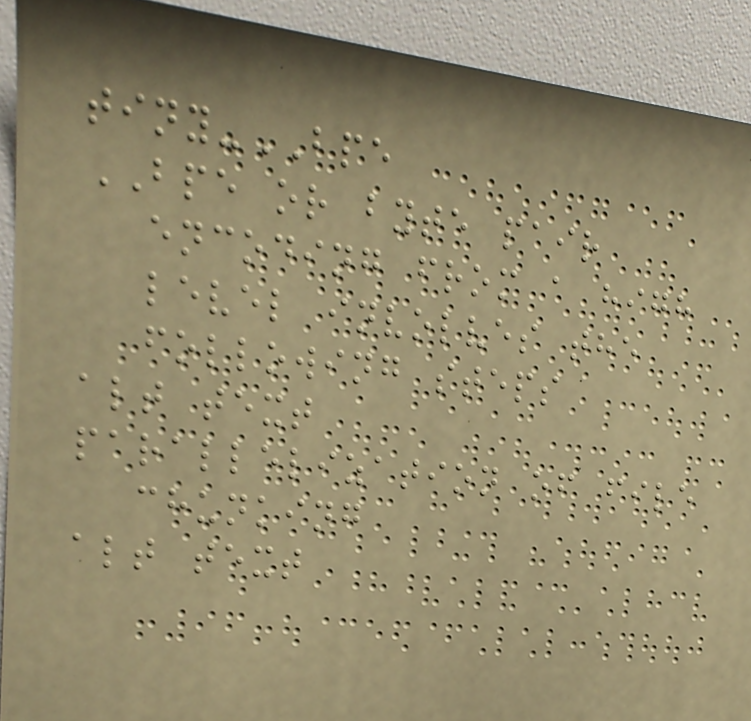tiny-BPE
BPE or byte pair
encoding from a high
level involves the
following steps
alt text
parallelization of file
chunking
alt text
